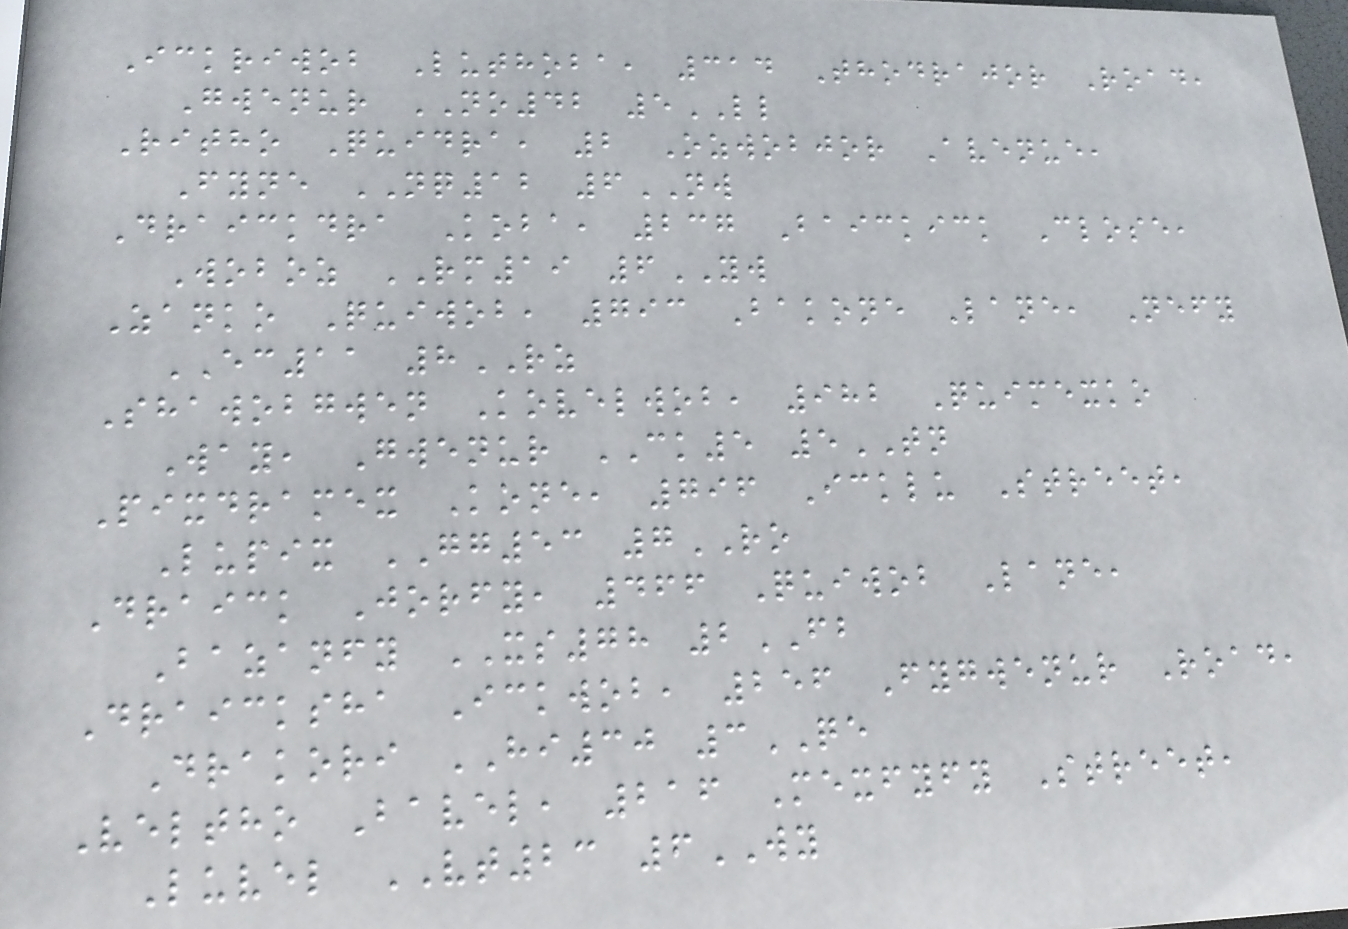Ickriwob Luthoba, 314 Thodrajor Road,
Gwenur NO42 5LL
Ritho Quidra, 2 Ozwobjor Avenue,
Fyne NQ12 6NW
Draickdra Koba, 237 Baickick Close,
Woboz RM19 6YW
Zanko Quiwob, 793 Bakone Lane, Nefy
EC11 8RZ
Shawobgwen Kovelwob, 982 Quimexko
Way, Gwenur CK5 5TN
Pixdramex Kone, 796 Icklu Street,
Lupix GG53 7RO
Draick Jorfy, 466 Quiwob Lane,
Bazanfy XS78 2FB
Draicksha Ickwob, 256 Fygwenur Road,
Drakori HI30 3QE
Veltho Bavel, 216 Mexfyfy Street,
Luvel VT23 6WY
